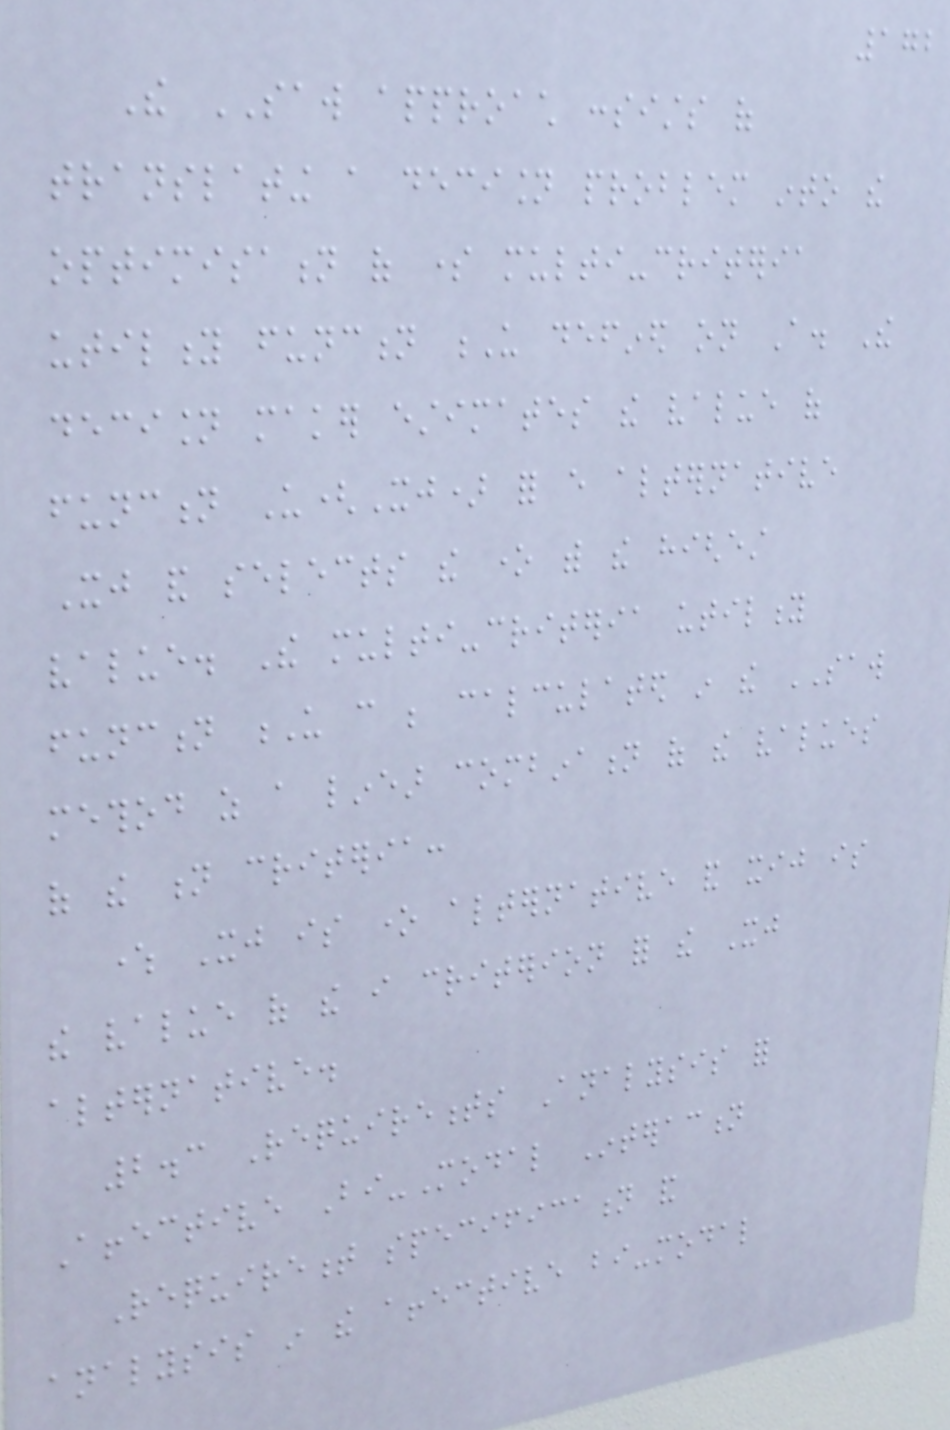172
The SAW approach consists of
translating a decision problem into the
optimisation of some multi-criteria
utility function U defined on A. The
decision maker estimates the value of
function U(Xj) for every alternative
Xj and selects the one with the highest
value. The multi-criteria utility
function U can be calculated in the SAW
method as a linear combination of the values
of the n criteria:
where Xj is one alternative and xij is
the value of the i criterion for the Xj
alternative.
2.3 Requirements Analysis for
Affective Bi-Modal Interaction
Requirement specification and
analysis in the affective bi-modal
